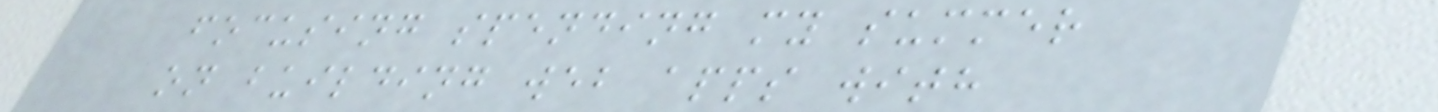focusing spending my summer
on building web apps with
